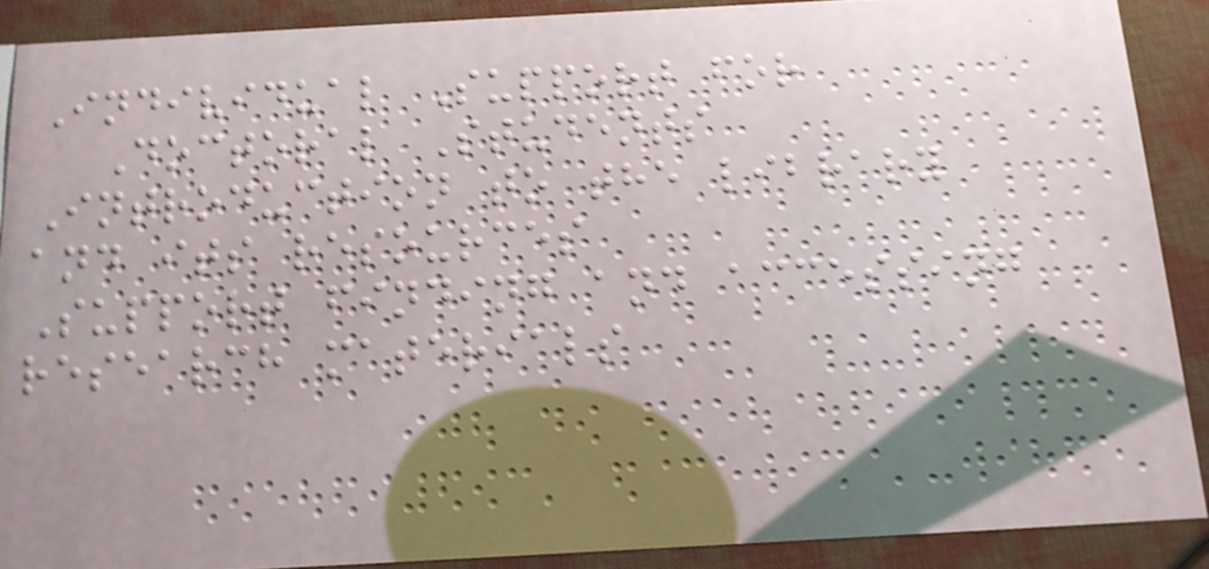Individual Support for
Doctoral Students
Introduction to the library
and its resources
Support finding and accessing
research materials
